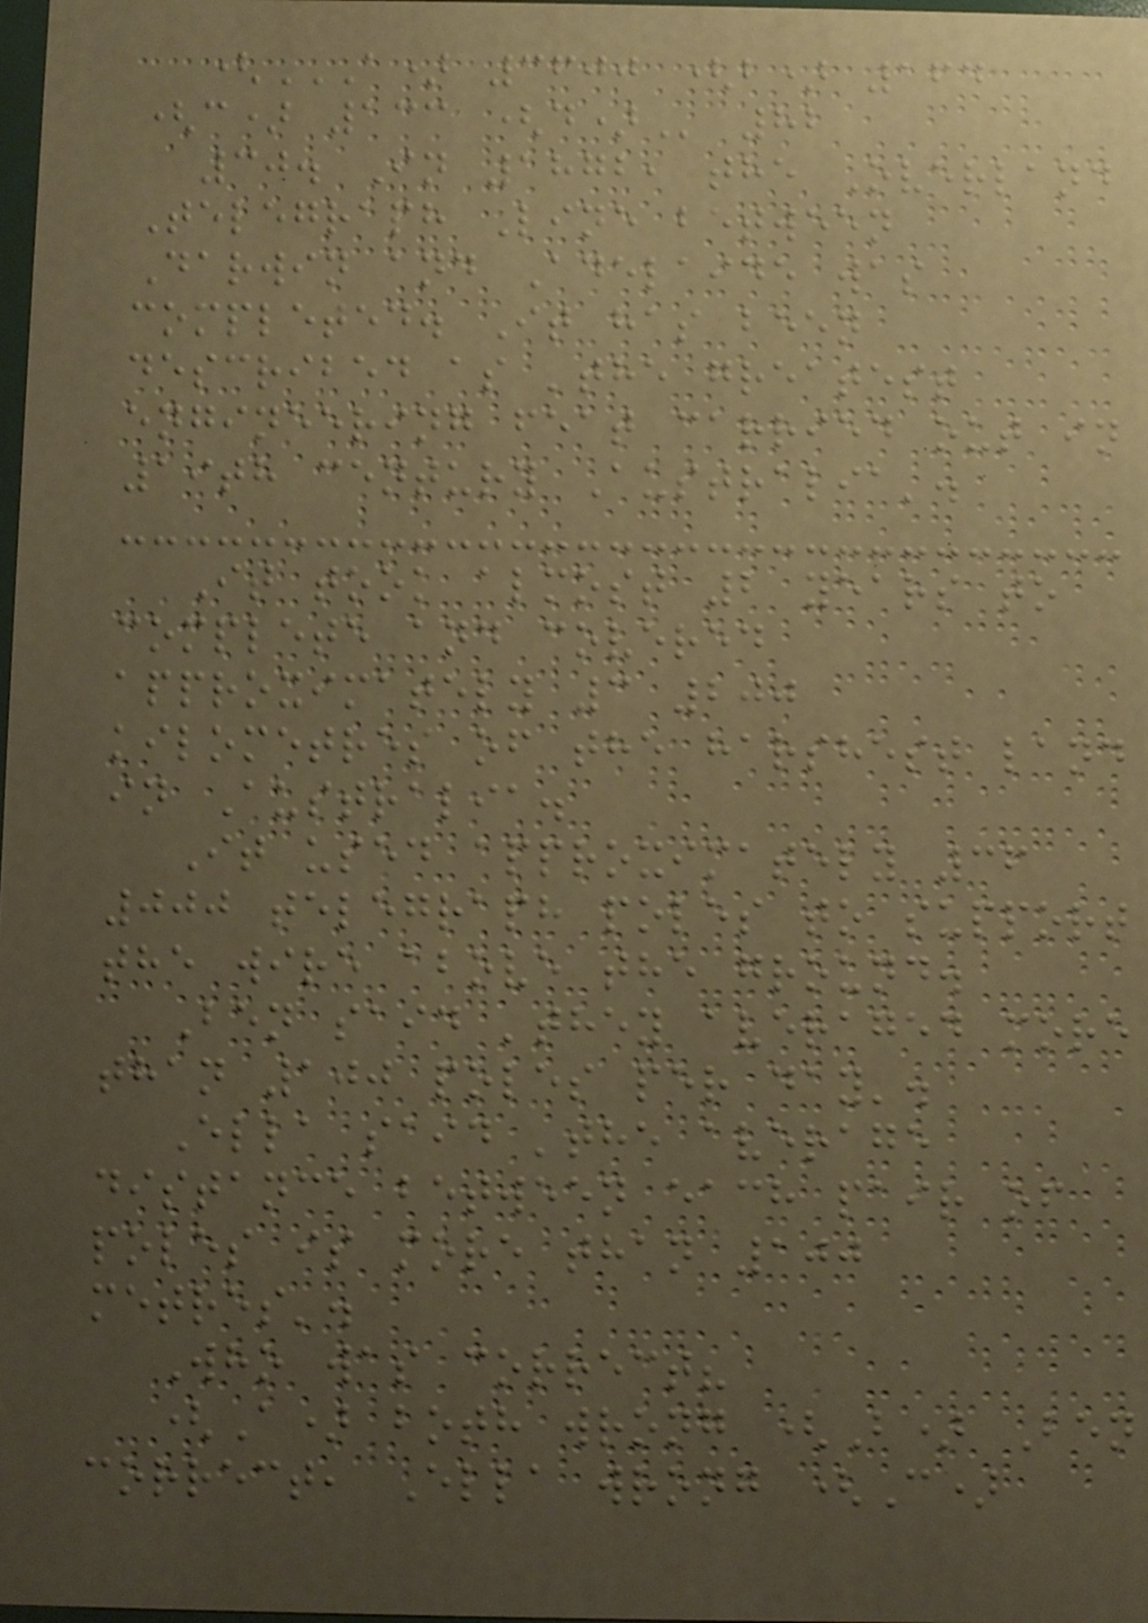(A) 3600 (B) 164
(C) 133 (D) 82
30. In 1872, the Overland
Telegraph Line between
Darwin and Adelaide was
completed. It has been
described as 'the greatest
engineering feat carried out in
19th century Australia'.
It took almost 2 years to
complete and covered
approximately 3 200
kilometres of the harshest land
in Australia.
It used approximately 36
000 telegraph poles to support
the wire above the ground.
Ben said 'they averaged more
than 100 poles per day'.
Ella said 'the average
distance between each pair of
poles is more than 100
metres'.
Who was correct?
(A) both wrong (B) Ben
correct, Ella wrong (C)
